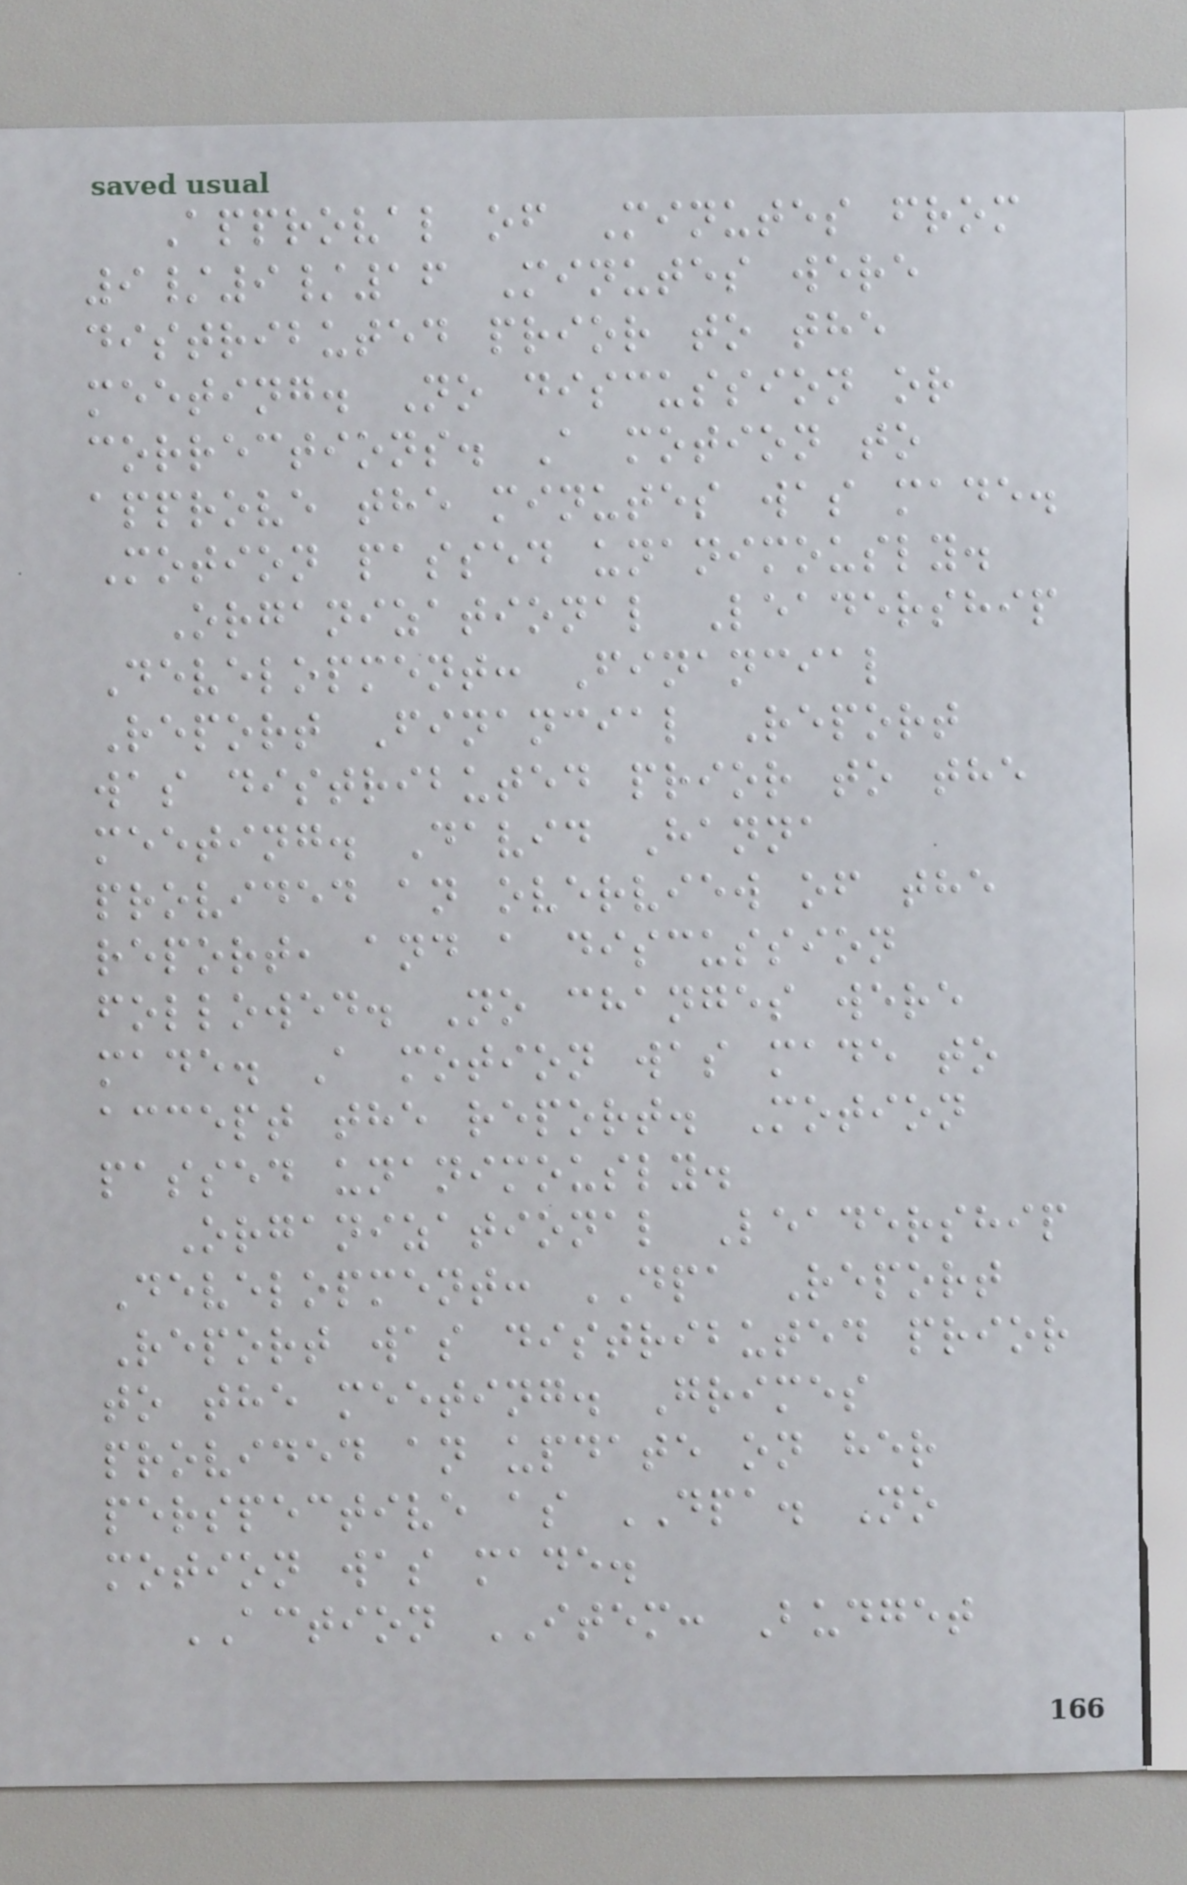Approval of Minutes from
9/9/16 Minutes were
distributed prior to the
meeting. No discussion or
corrections. A motion to
approve the minutes was made.
Motion passed unanimously.
Organizational Leadership
Development: Financial
Report Financial Report
was distributed prior to the
meeting. David Hanna
provided an overview of the
report, and a discussion
followed. No changes were
made. A motion was made to
accept the report. Motion
passed unanimously.
Organizational Leadership
Development: DPA Report
Report was distributed prior
to the meeting. Grimes
provided an update on her
perspective as DPA. No
motion was made.
ACTION ITEM: Budget
